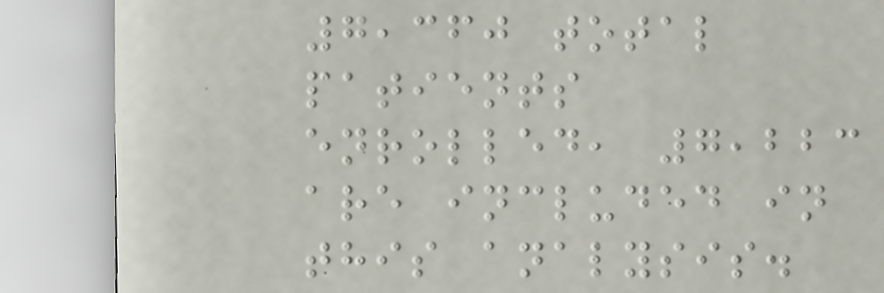7,360 total
patients
enrolled, 7,223
are included in
this analysis.
